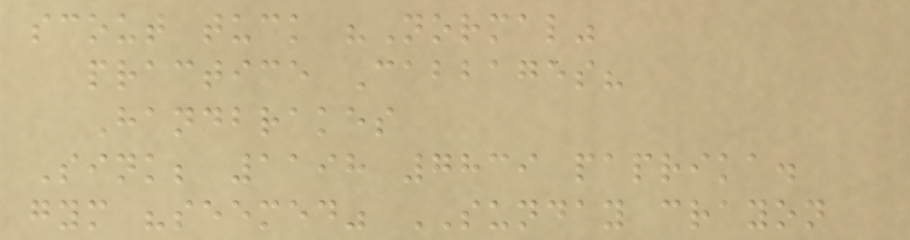scout tuck "Normal"
practice Cabbages?
Handbrakes
Sink; 1198 7839 paprika.
gym "seemed" SUNDAY crayon
